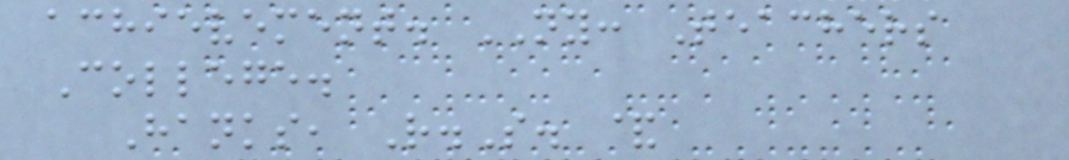achievement. NY: Teachers
College.
Hanks, R.S. &
